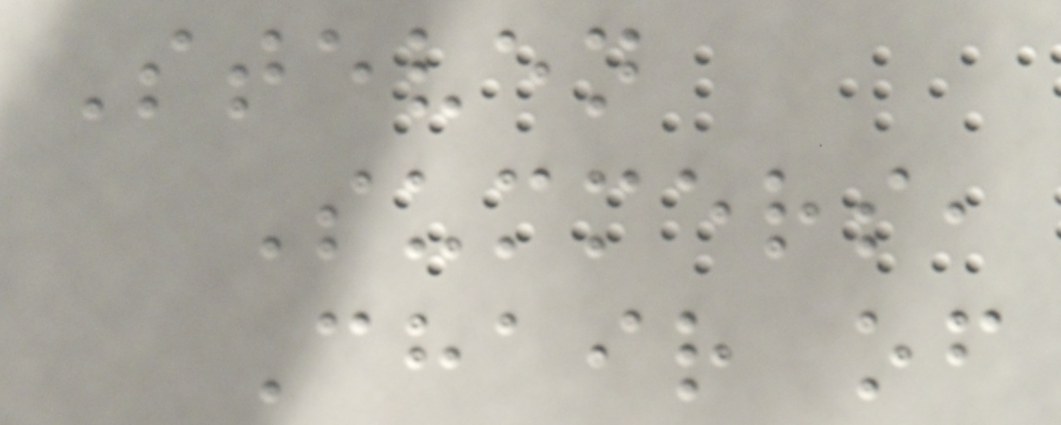Steven
Summers,
Chair of
